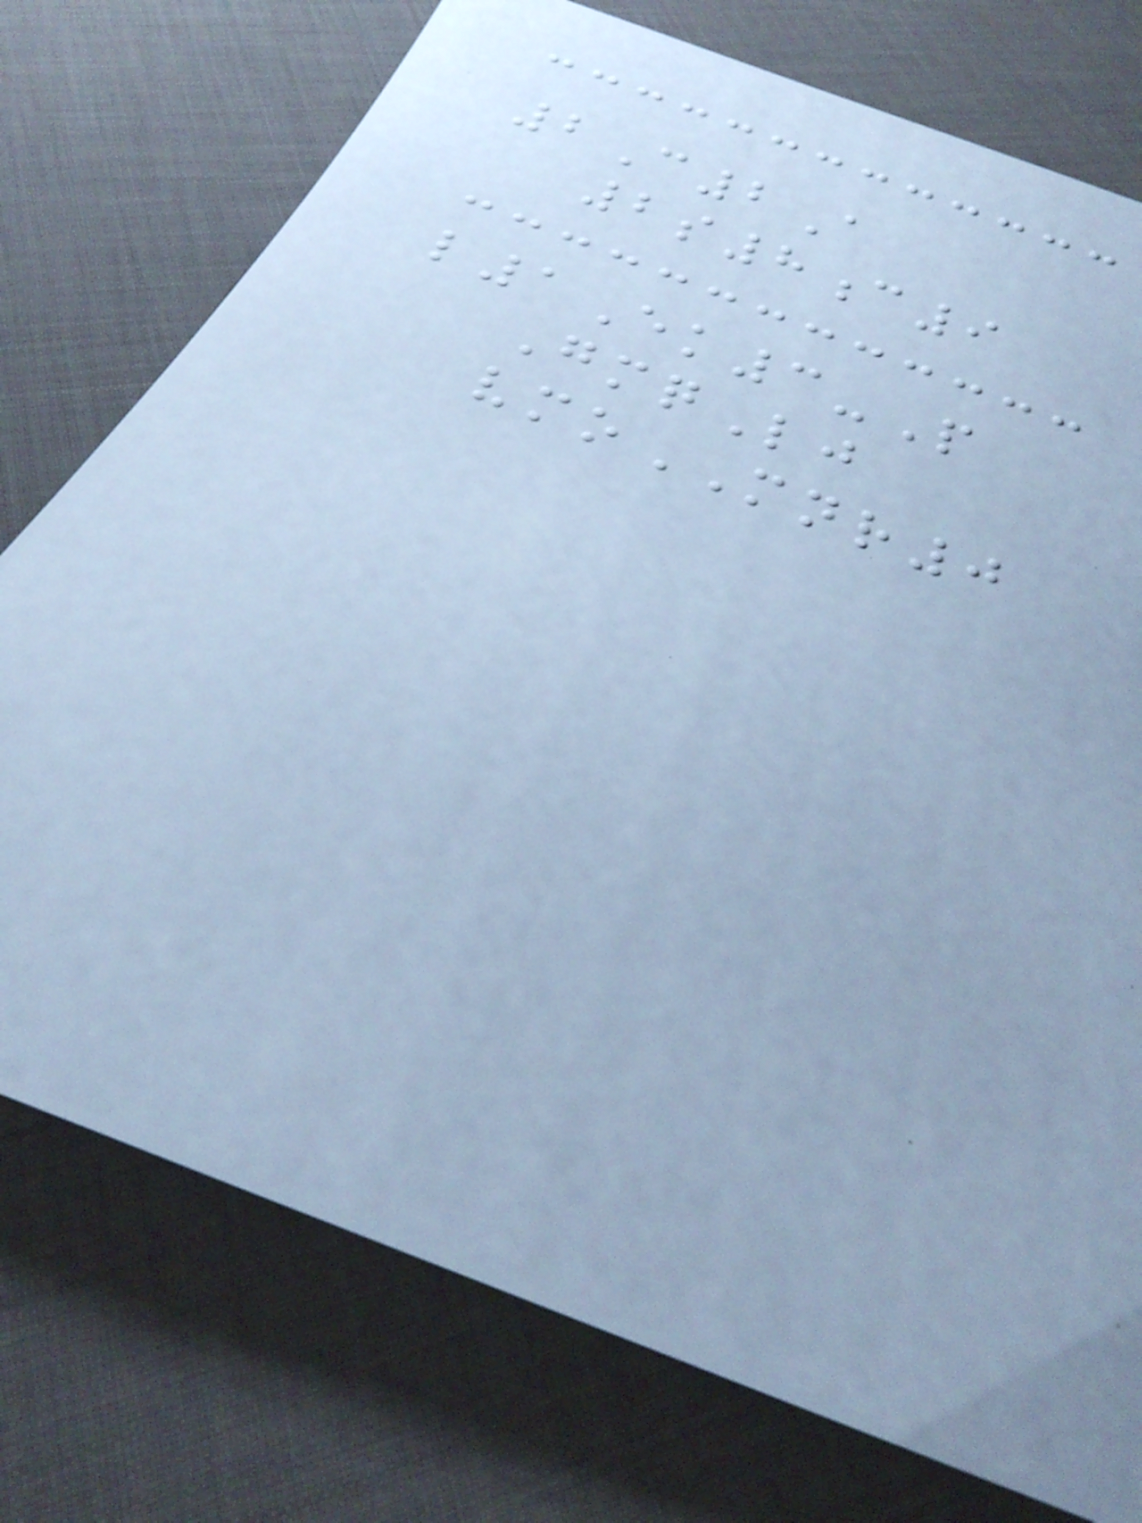2C2A
2s8c9
l1Ek3-P
GmqLj
vmoMNR0
